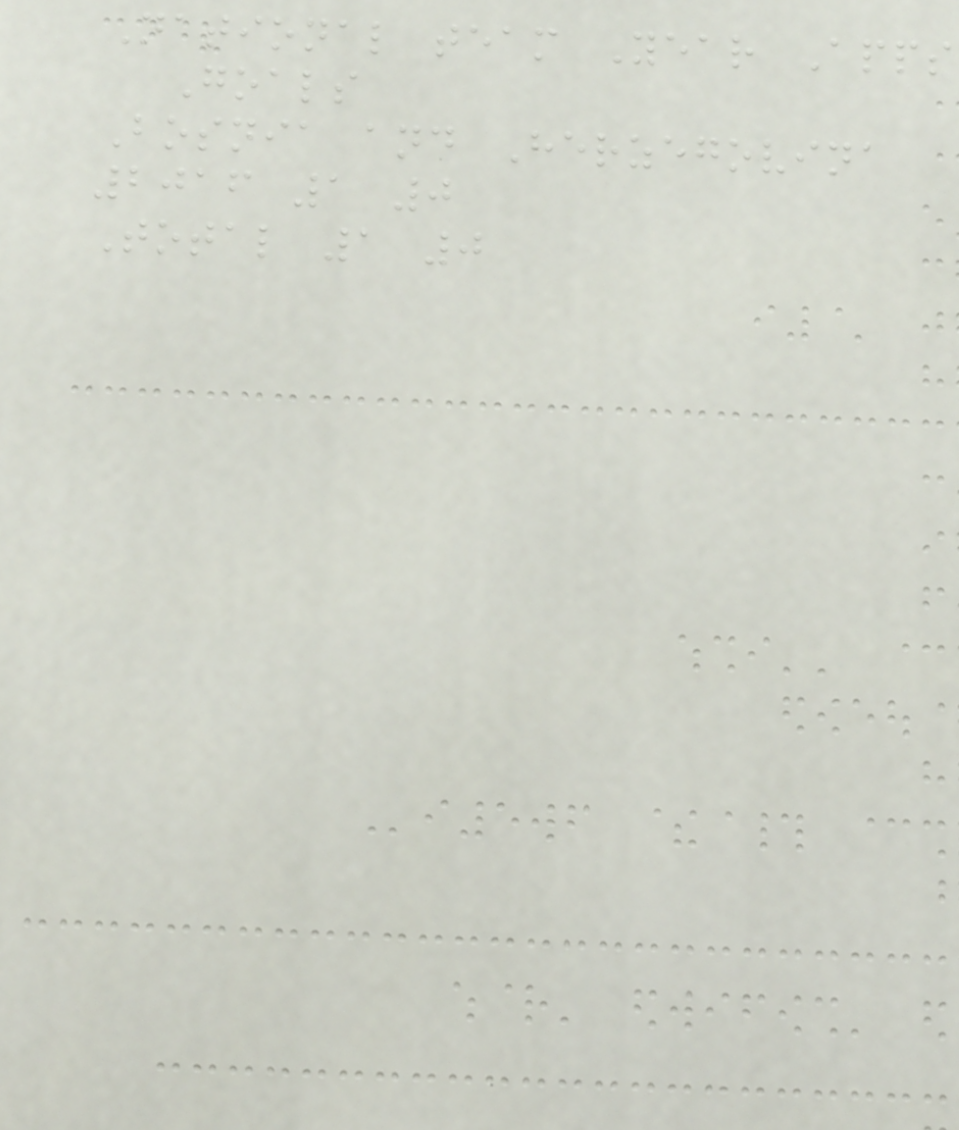National team Year Apps
Goals
Bosnia and Herzegovina
2016 1 0
Total 1 0
